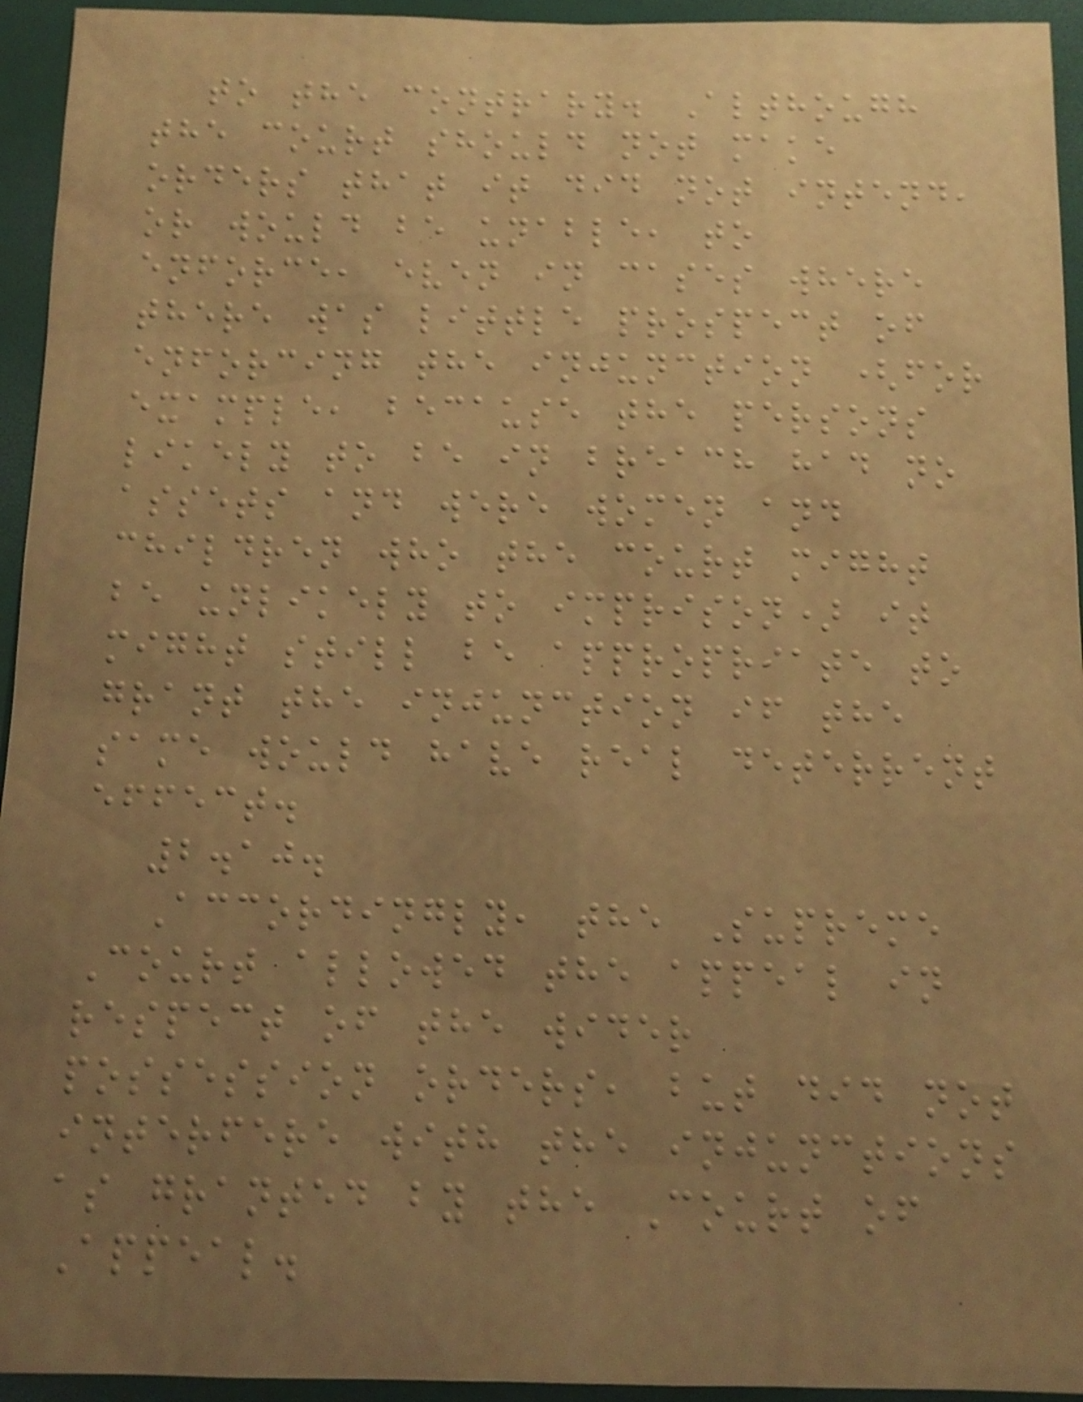to the contrary. Although
the court should not make
orders that it did not intend,
or would be unable, to
enforce, even in cases where
there was little prospect of
enforcing the injunction (for
example, because the persons
likely to be in breach had no
assets and were women and
children who the court might
be unlikely to imprison) it
might still be appropriate to
grant the injunction if the
same would have real deterrent
effect.
2.10.
Accordingly, the Supreme
Court allowed the appeal in
respect of the wider
possession orders, but did not
interfere with the injunctions
as granted by the Court of
Appeal.
